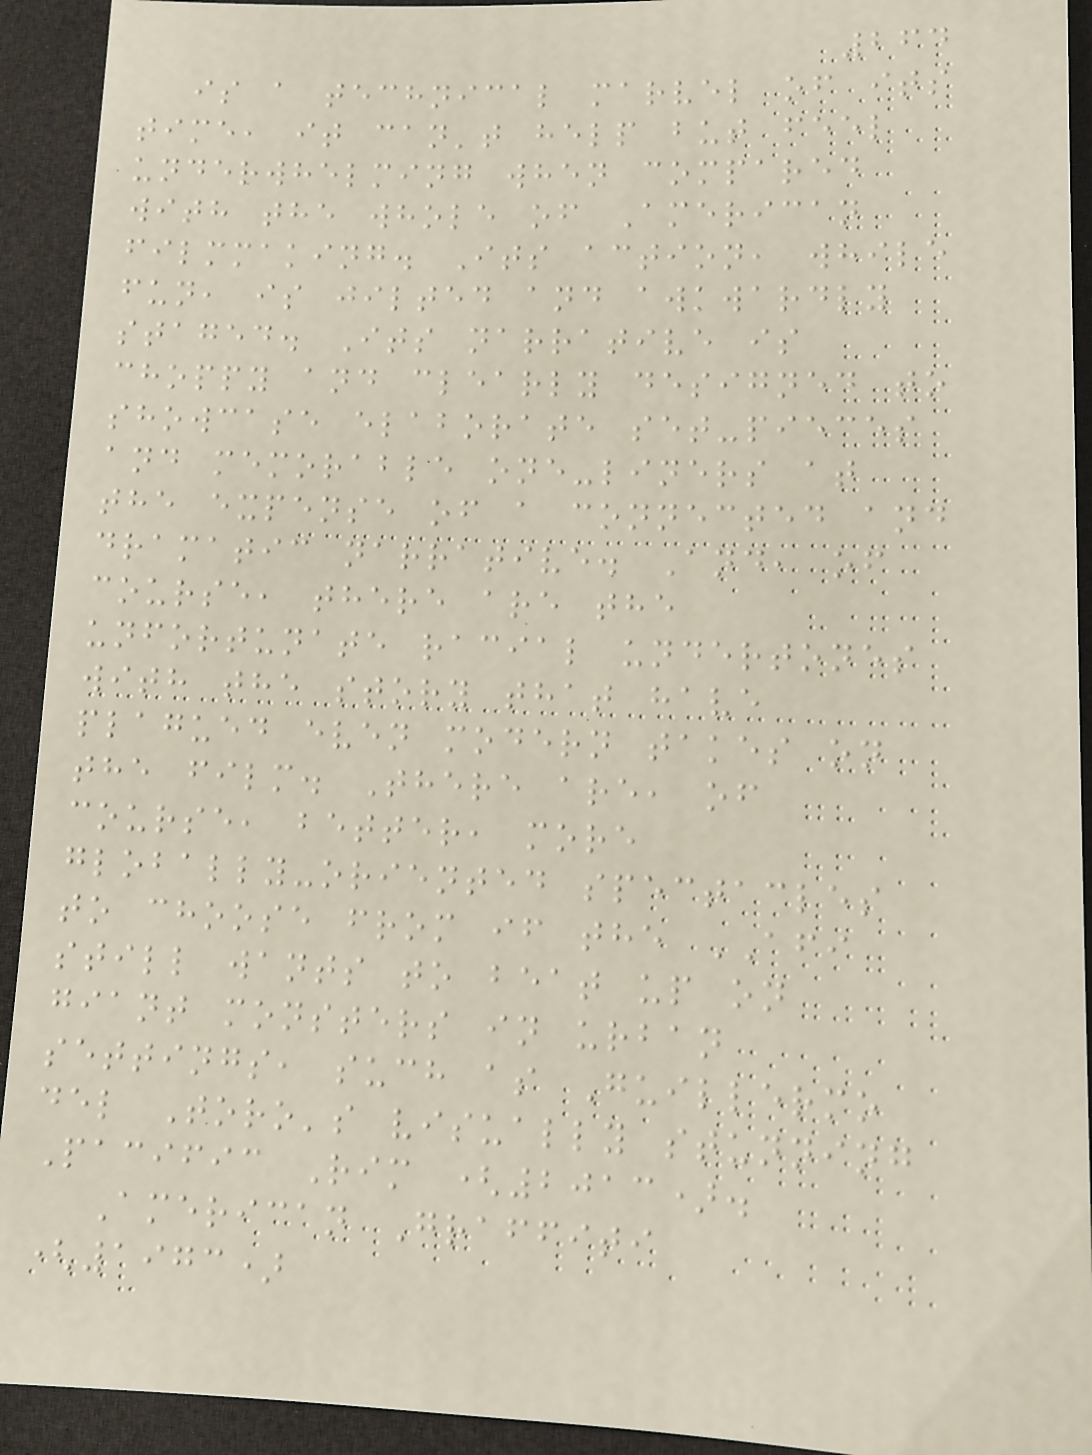264
is a technical marvel of its
time, it can't help but feel
underwhelming when compared
with the whole of American
filmmaking. Its action, while
fun, is jilted and awkwardly
staged. Its narrative is
choppy and clearly designed to
showcase elaborate set-pieces
and memorable one-liners at
the expense of a connected and
dramatic narrative. And, of
course, there are the
unfortunate racial undertones
with the story that have
plagued even modern takes on
the film. There are, of
course, better, more
globally-oriented spectacles
to choose from if the AFI
still wants to beat up on
giant monsters in urban
settings, such as Guillermo
del Toro's visually stunning
Pacific Rim (2013).
American Graffiti
(1973)
